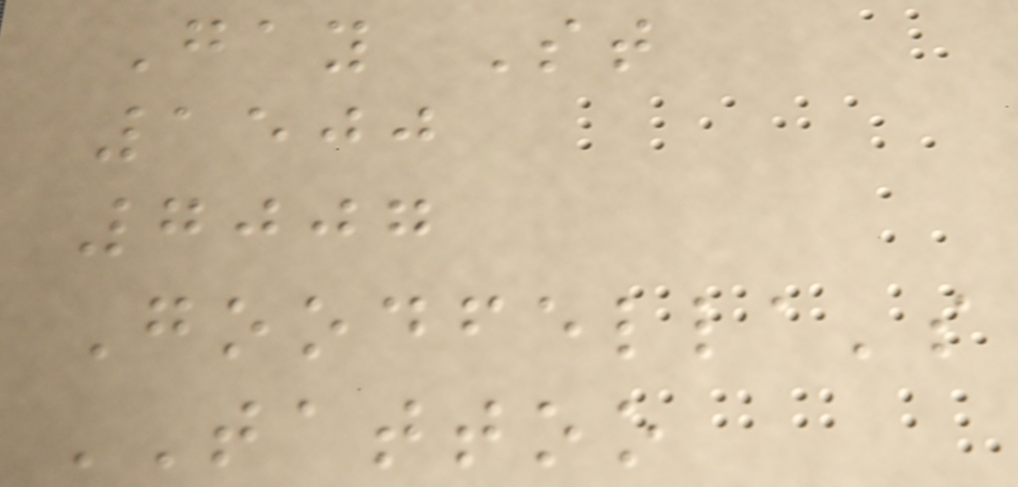Gay St
1500
7007
Goodfella's
TATTOO
